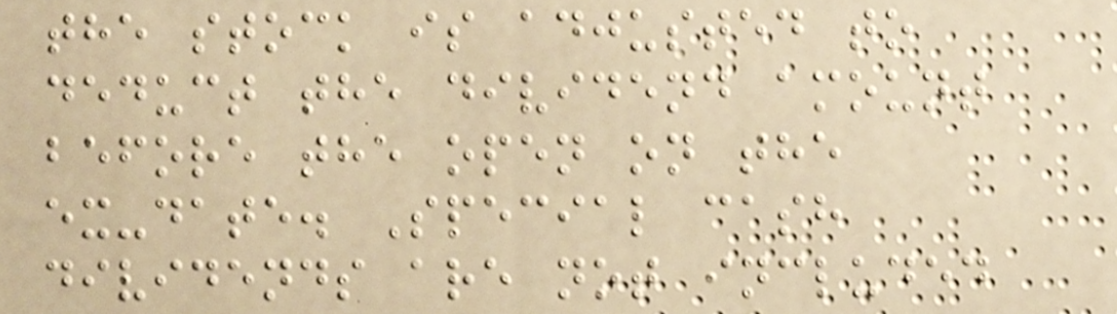the stock is adjusted to
deduct the dividend amount
before the open on the
ex-date. Special cash
dividends are not included
